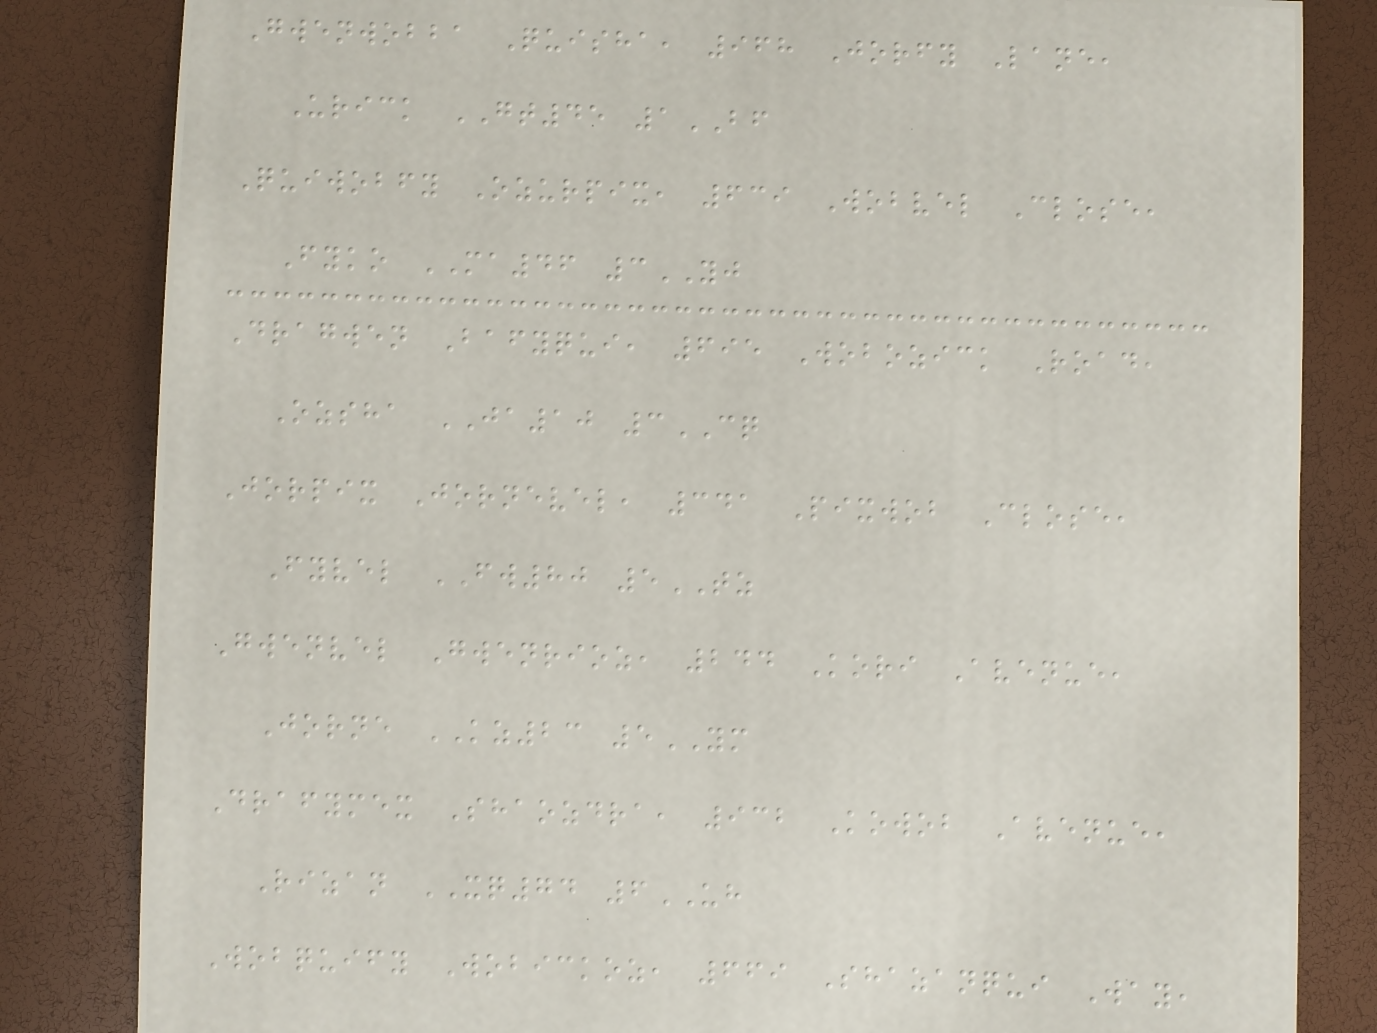Gwenwobba Quisha, 968 Jorfy Lane,
Urick GT45 1BF
Quiwobfy Ozurpix, 639 Wobvel Close,
Fyko MA46 3YJ
Dragwen Bafyqui, 695 Wobozick Road,
Ozsha JA10 3CQ
Jorpix Jornevel, 341 Pixwob Close,
Fyvel FW80 5TZ
Gwenvel Gwenrioz, 244 Kori Avenue,
Jorne KZ23 5YM
Drafymex Shaozdra, 932 Kowob Avenue,
Rizan XQ74 6UH
Wobquify Wobickoz, 669 Shazanqui Way,
